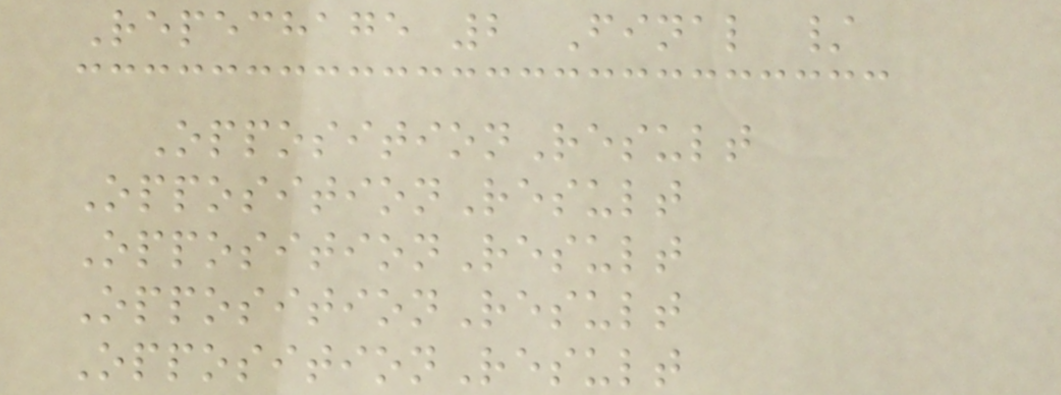Repechage 2 Final /
OppositionResult
OppositionResult
OppositionResult
OppositionResult
OppositionResult
